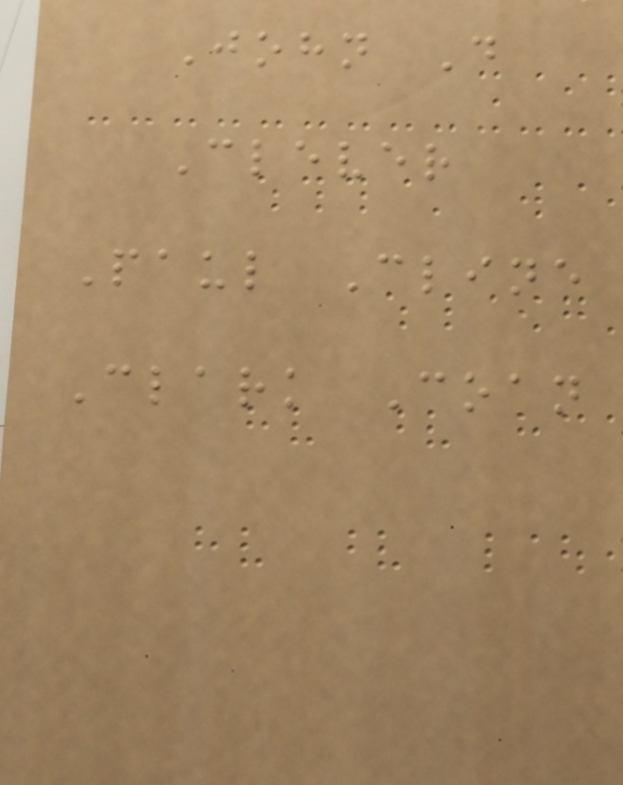John D
Clever
Paul Cline
Clark Coan
